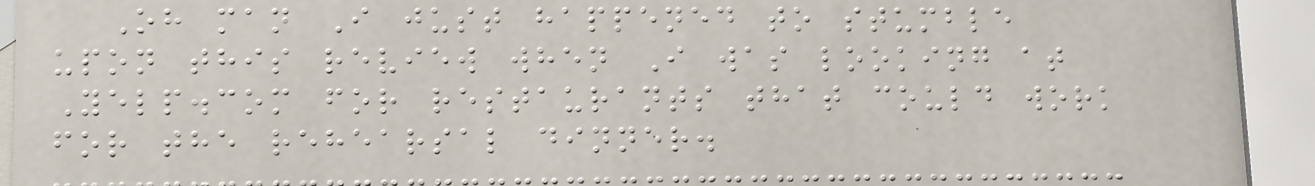Oh man I just happened to stumble
upon this review when I was looking at
Yelp.com for restaurants that could work
for the rehearsal dinner.
